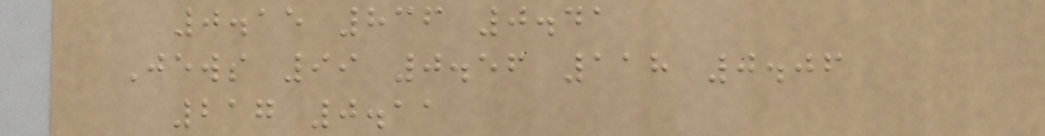0.15 836 0.41
Jews 99 0.56 118 0.06
217 0.11
